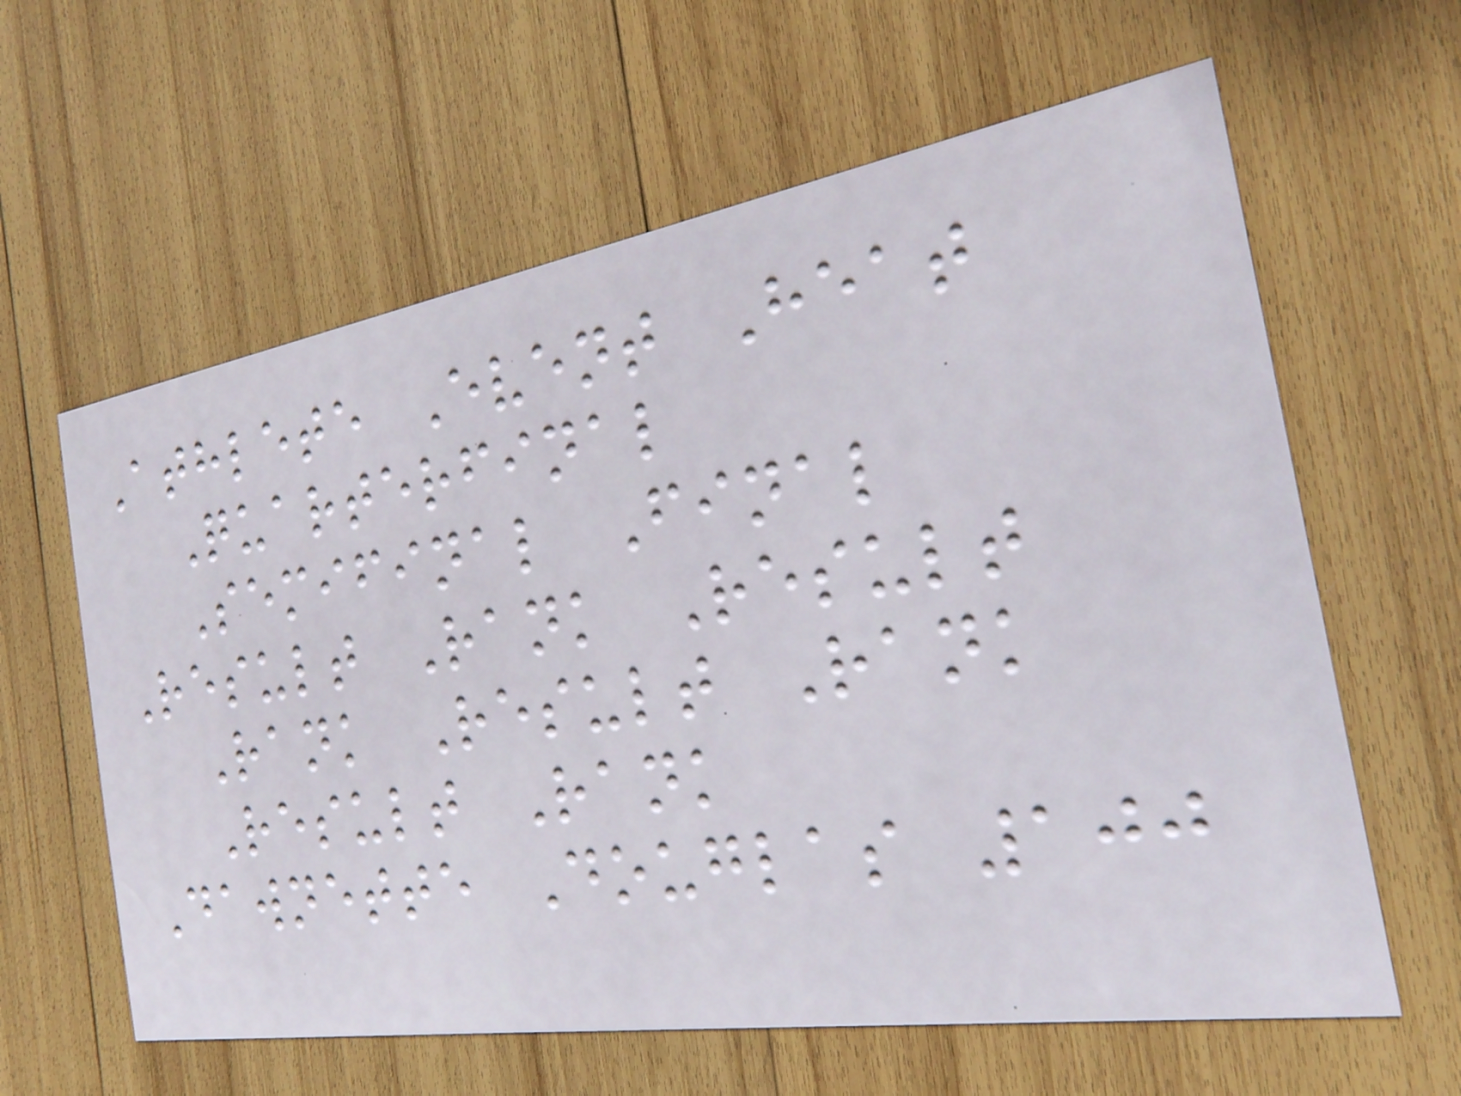Athlete Event Heat
Quarterfinal
Semifinal Final
Result Rank Result
Rank Result Rank
Result Rank
Dawnette Douglas 100
